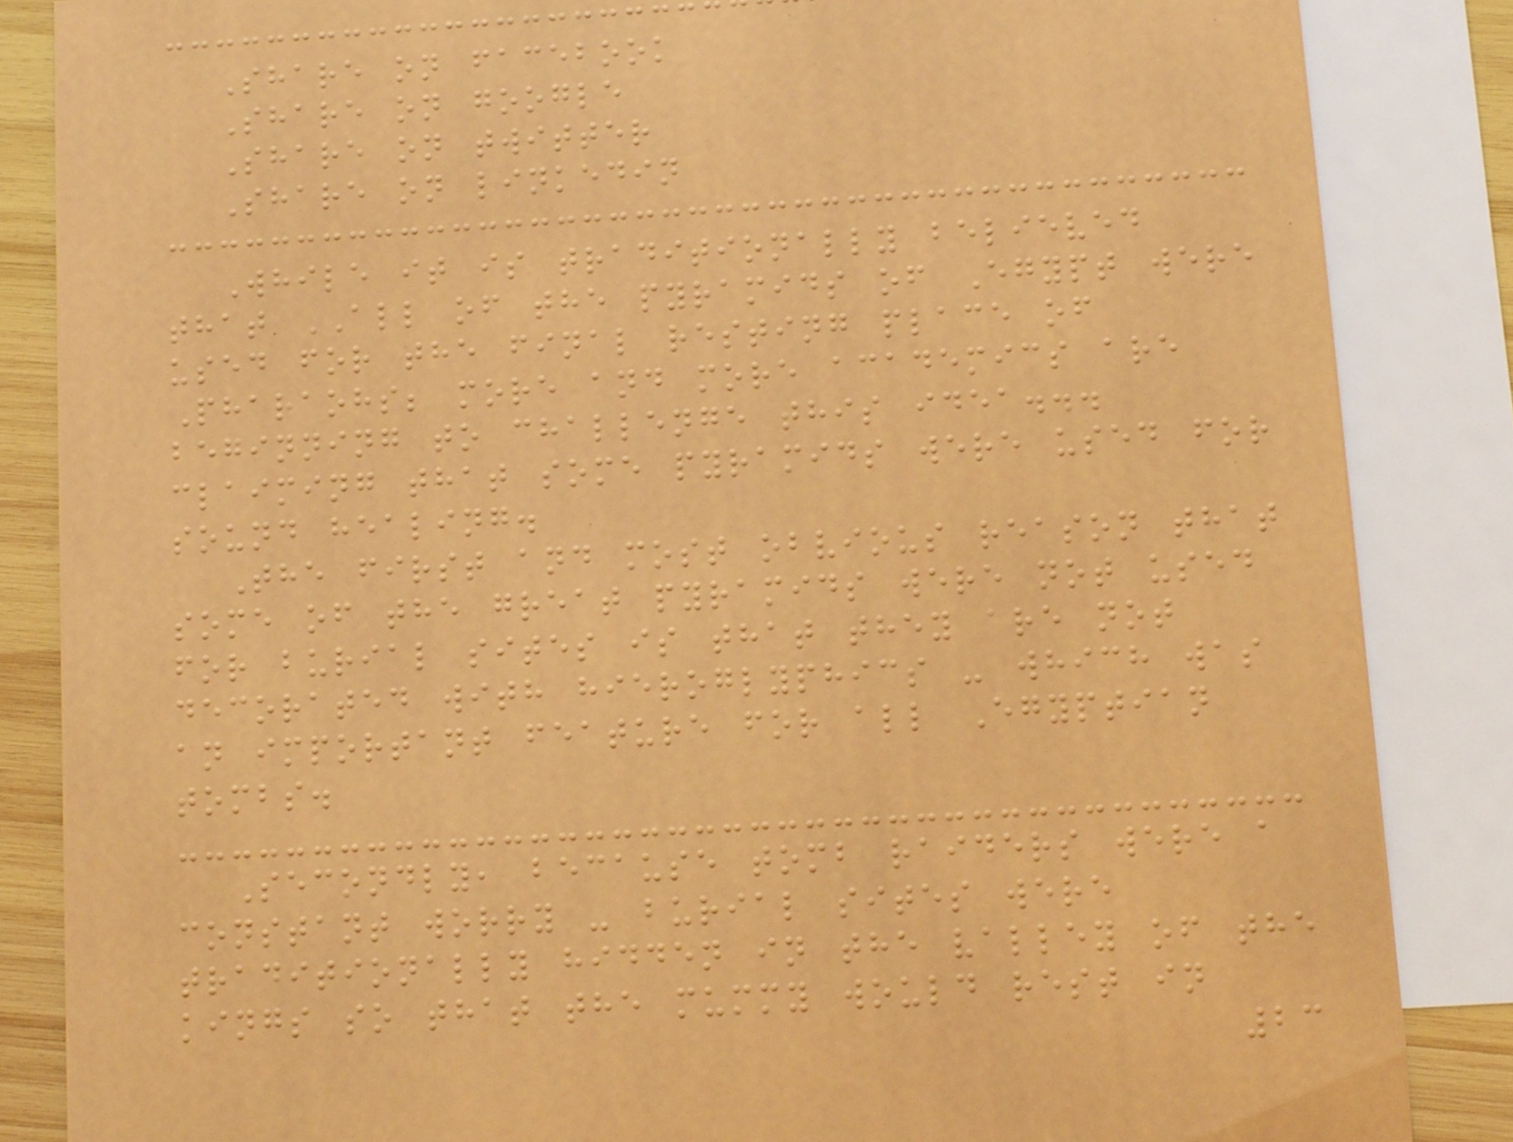Share on facebook
Share on google
Share on twitter
Share on linkedin
While it is traditionally believed
that ALL of the pyramids of Egypt were
used for the final resting place of
Pharaohs; more and more academics are
beginning to challenge this idea...
claiming that some pyramids were used for
sound healing.
The first and most obvious reason that
some of the great pyramids were not used
for burial sites is that they are not
decorated with hieroglyphics - which was
an important feature for all Egyptian
tombs.
Secondly, because tomb raiders were a
constant worry - burial sites were
traditionally hidden in the valley of the
kings so that the mummy would rest in
23
